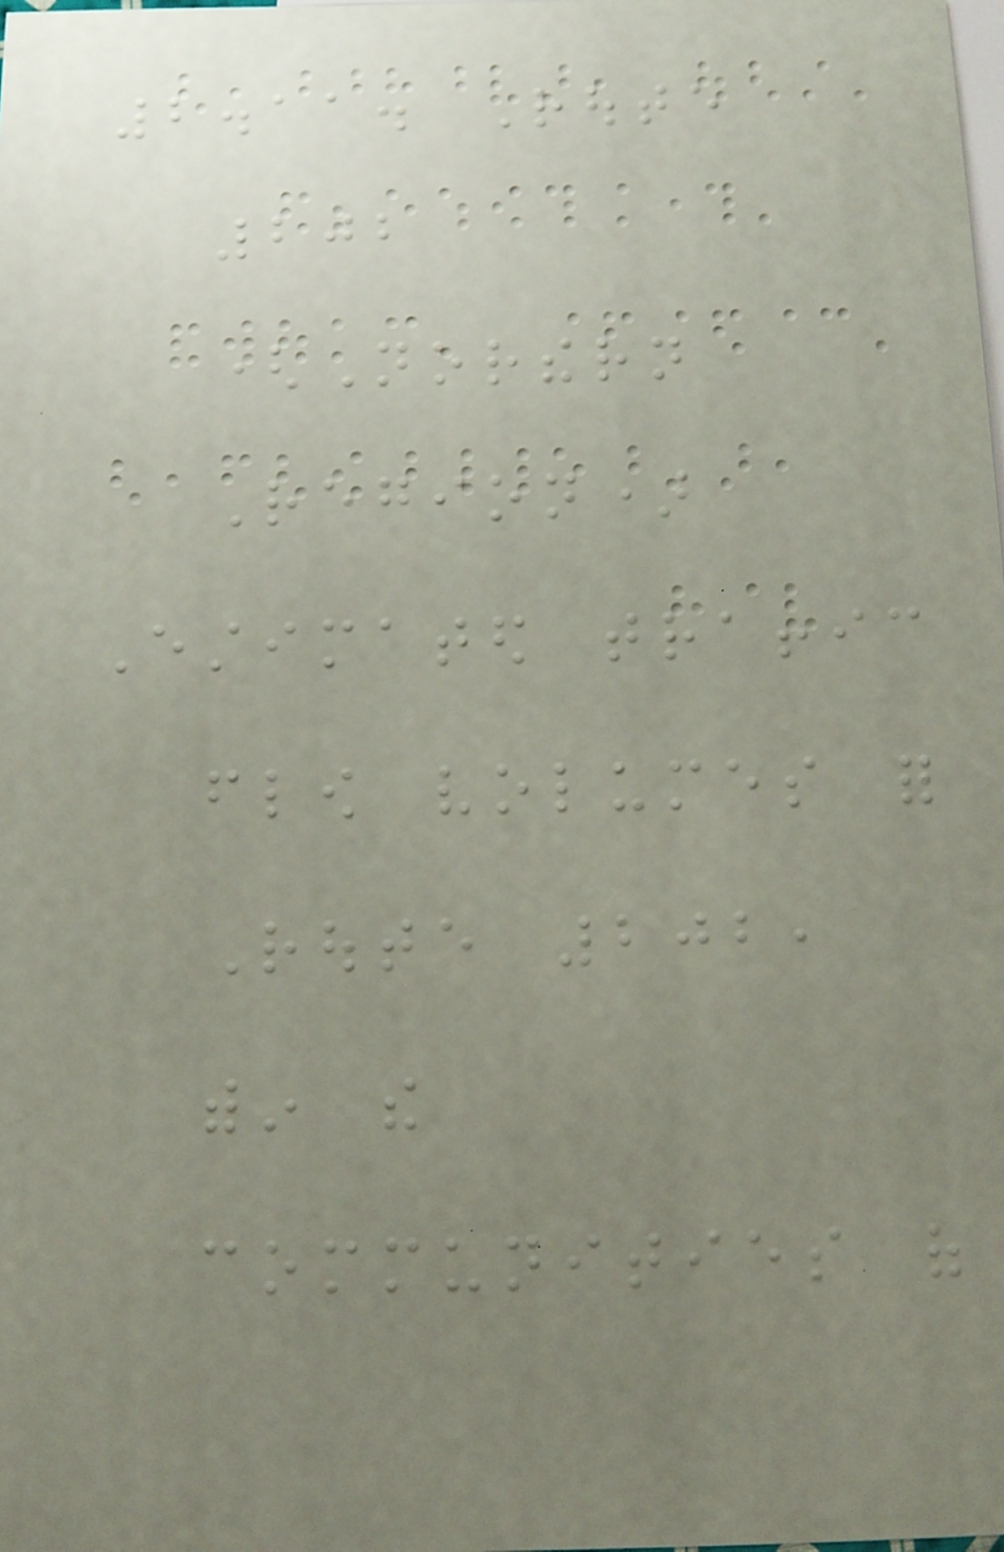2.11. Route
202
(Northern
Region)
Estimated traffic
flow volumes for
Route 202,
within the
communities of
